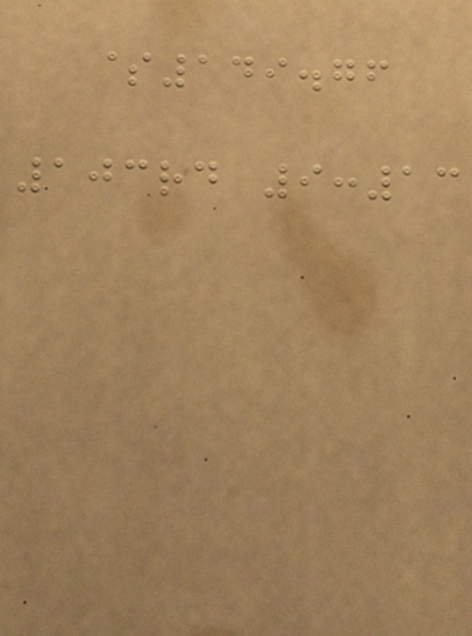$149.76
103rd 9:13
